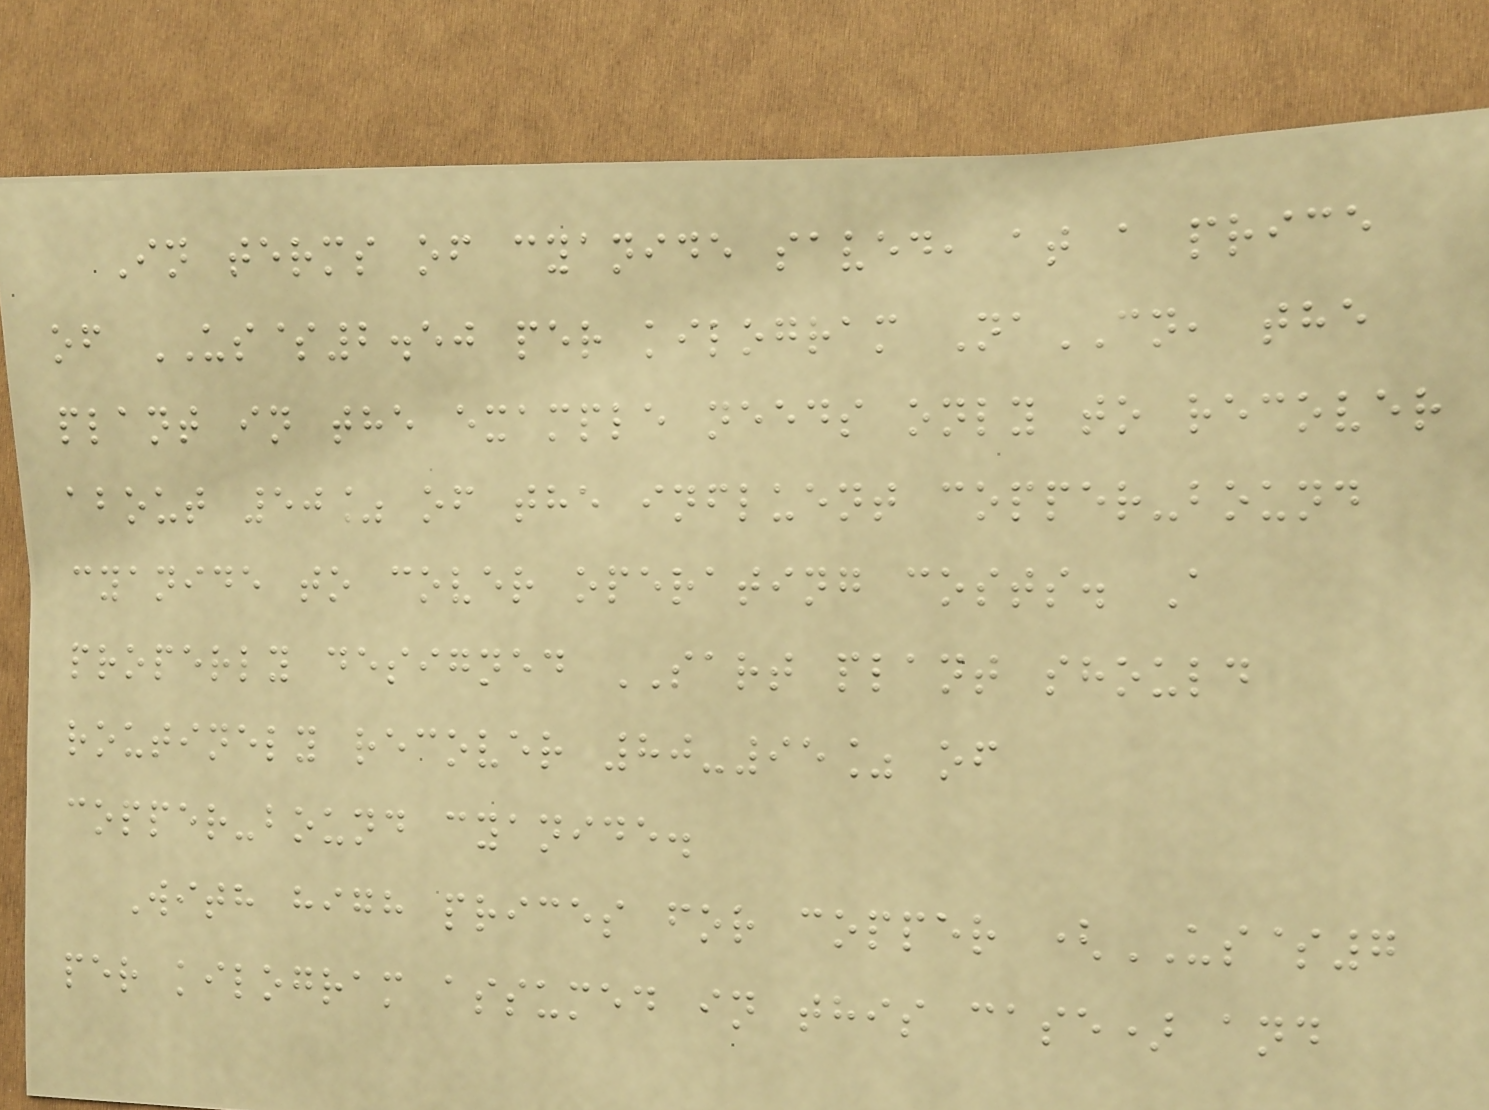In terms of cyanide saved, at a price
of US$2.50 per kilogram NaCN, the
plant in the example needs only to recover
about 50% of the influent copper-bound
cyanide to cover operating costs. A
properly designed SART plant should
routinely recover 80-95% of
copper-bound cyanide.
With high prices for copper (US$7
per kilogram assumed in this case) and
